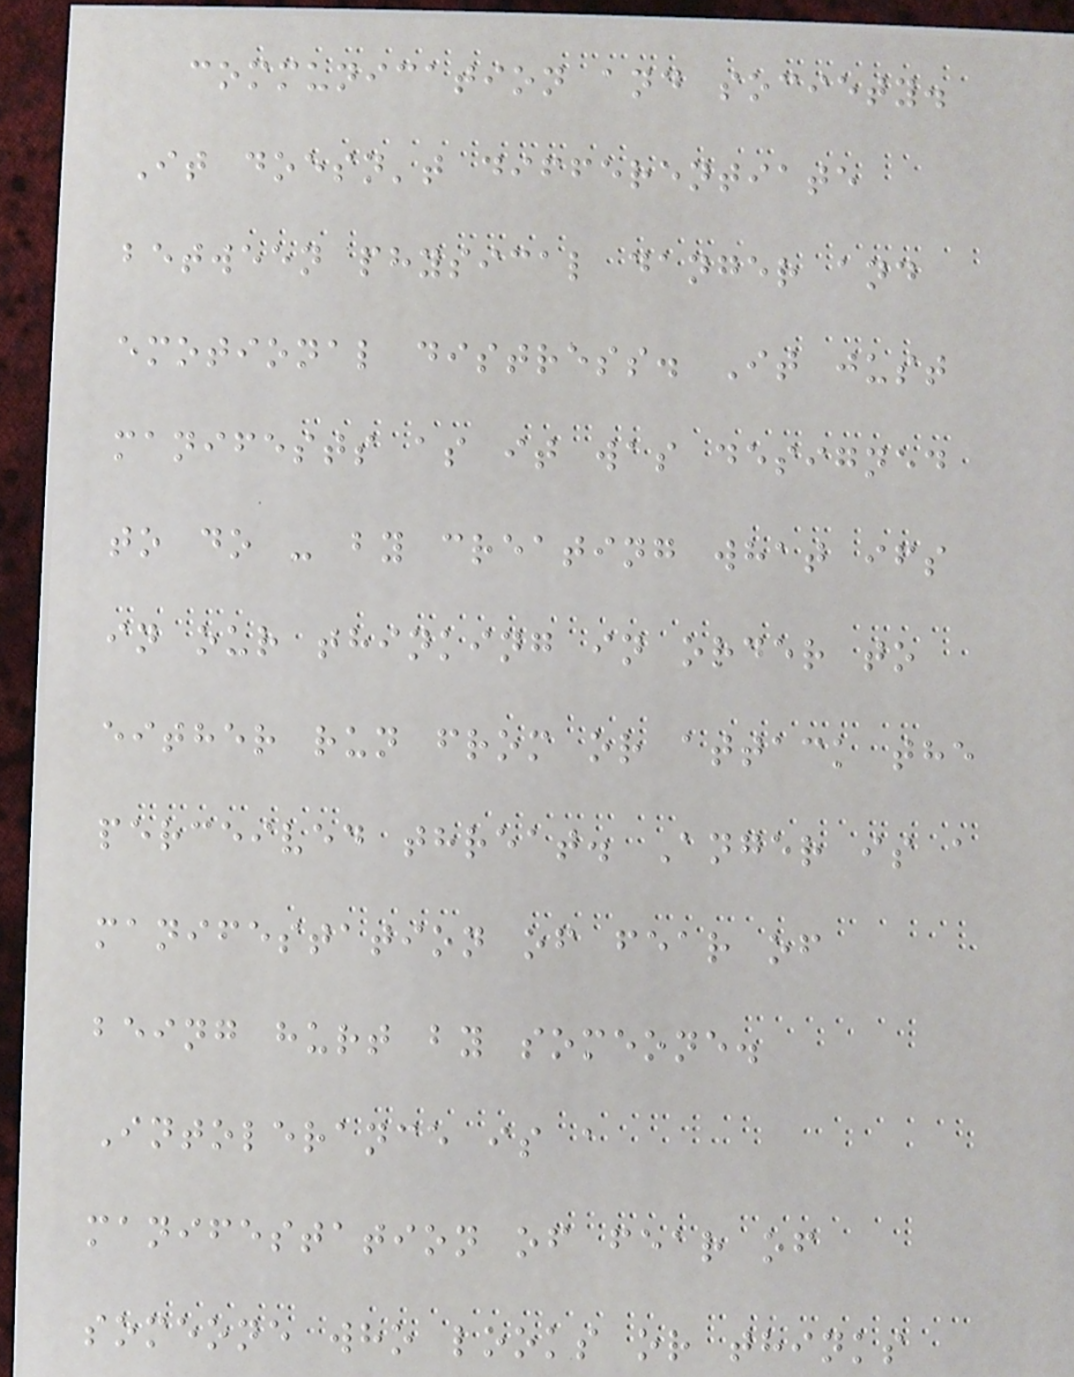communication and society.
It doesn't differentiate
between physical danger and
emotional distress. It just
manifests as it was designed
to do - by creating what ifs
in our thinking in order to
either run from or attack the
perceived threat. Anger is a
manifestation of fear of
being hurt by someone.
Intolerance is a
manifestation of fear of
someone who looks or thinks
